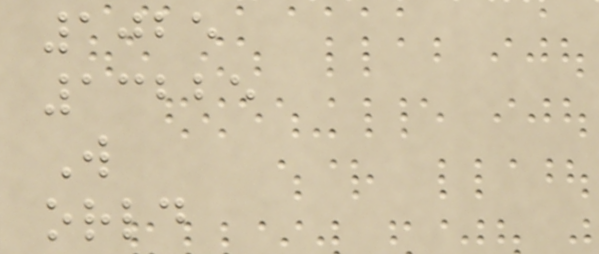1025
13225
W
orld
